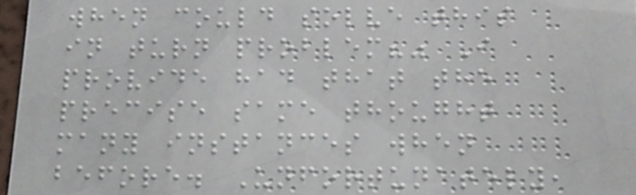when could solve this
in turn problem?" I
provide had that the
precise same thought
many instances when
before. Unfortunately,
